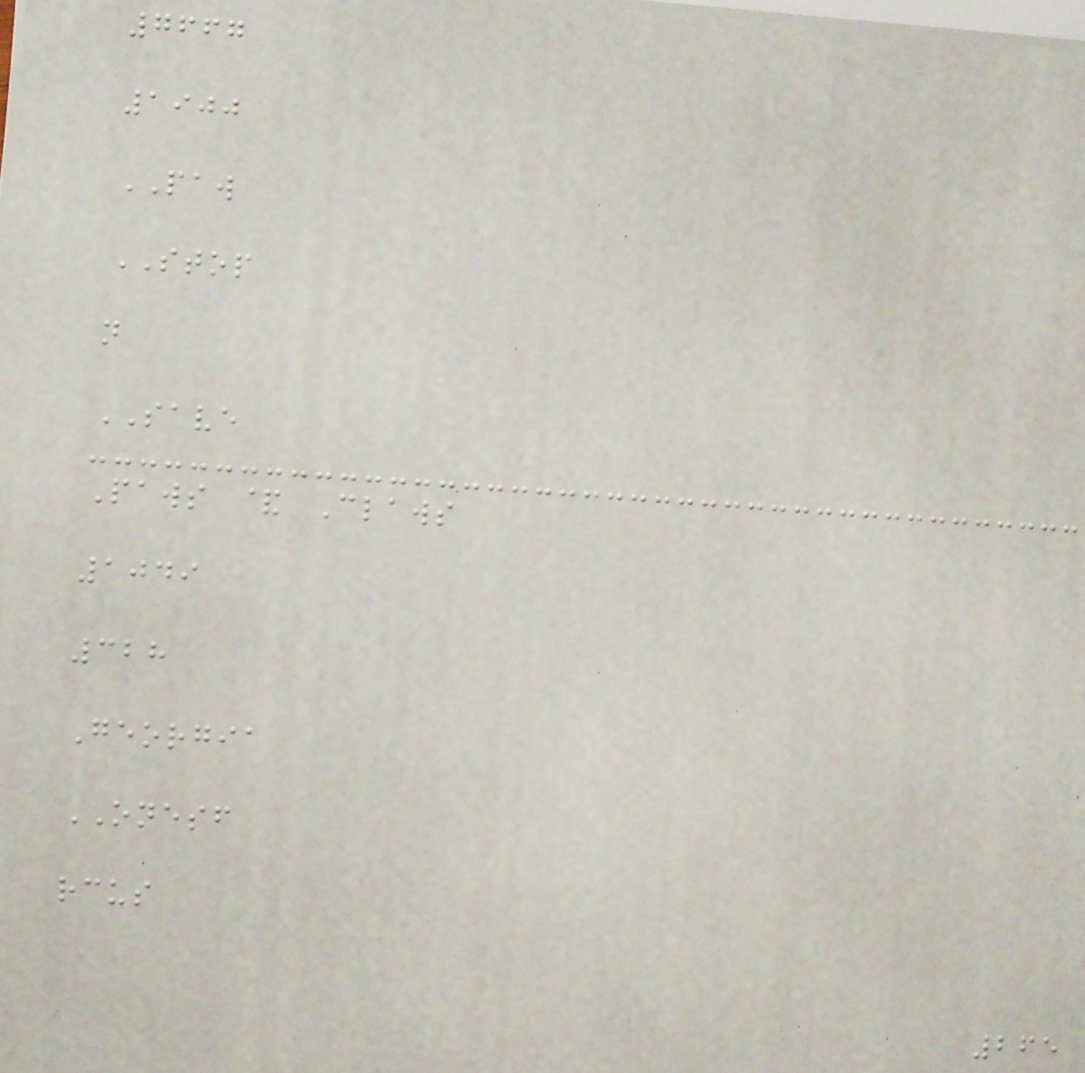7667
1900
PAW
STOP
n
SAVE
Paws & Claws
1049
328
Georgia
ONESF
rcus
265
